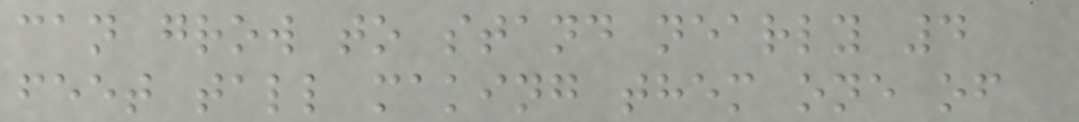can grow to stand nearly 4
feet tall making them one of
